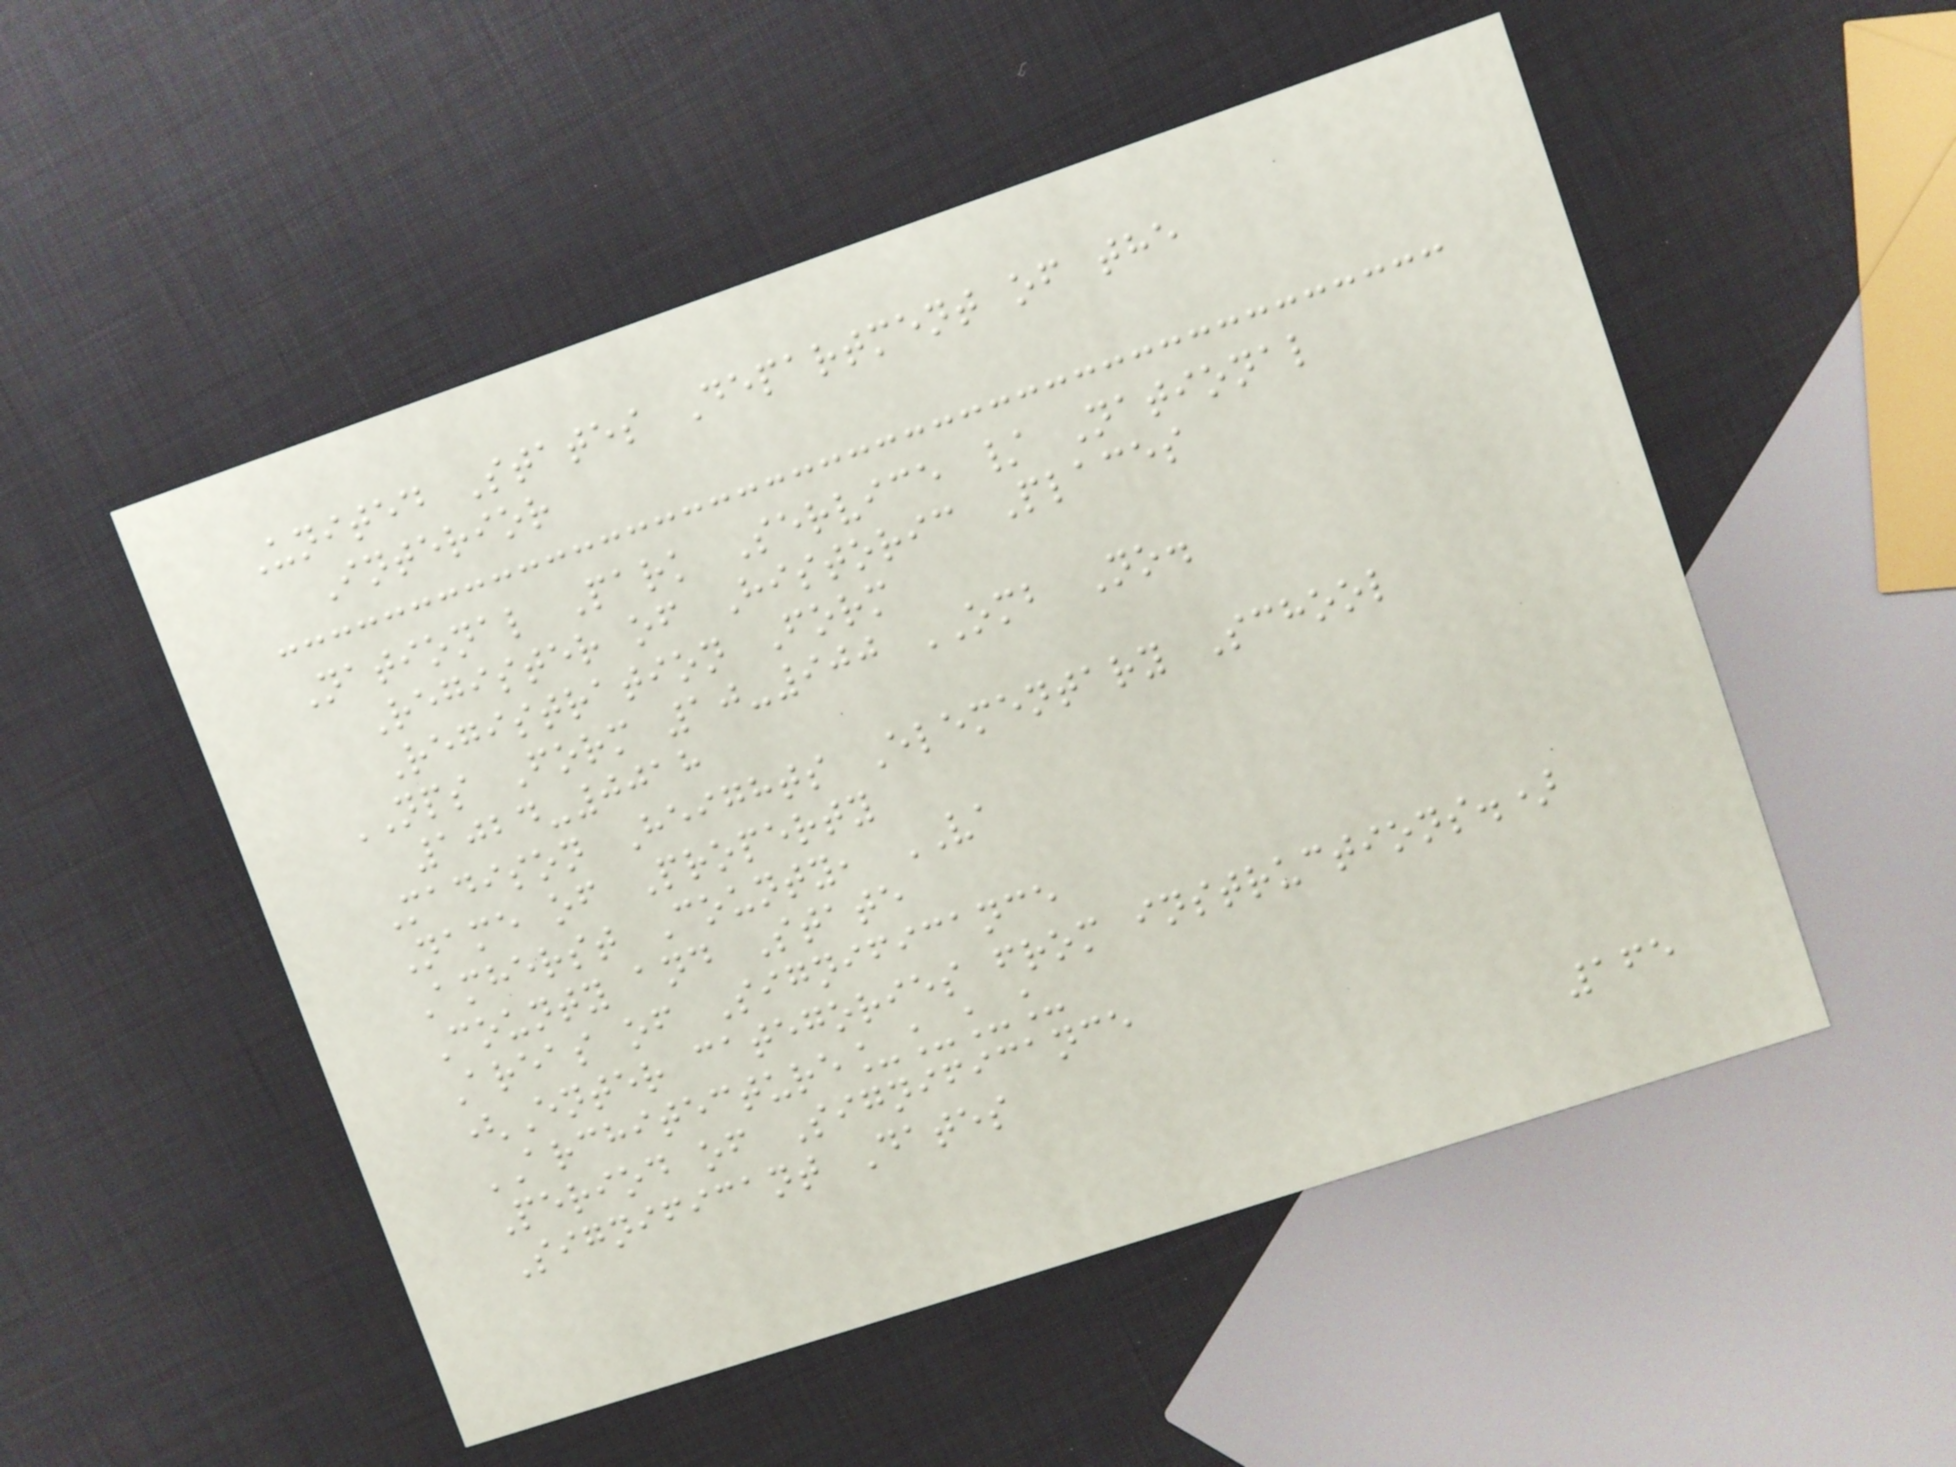United States Department of the
Interior
National Park Service / National
Register of Historic Places
Registration Form
NPS Form 10-900 OMB No.
1024-0018
Madison Heights Elementary School
Name of Property
Amherst County, VA
County and State
Areas of Significance
(Enter categories from instructions.)
ARCHITECTURE____
Period of Significance
Significant Dates
165
